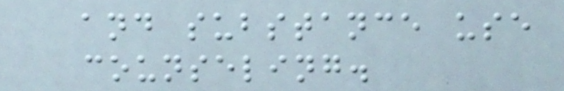and substance use
counseling.
